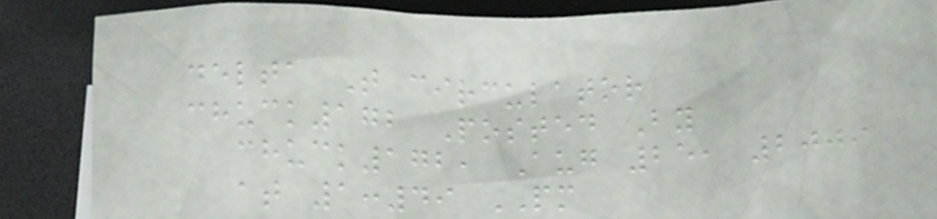delta T circulator
chuck172 Posted By
chuck172, Aug 25, 2009
at 1:49 PM
